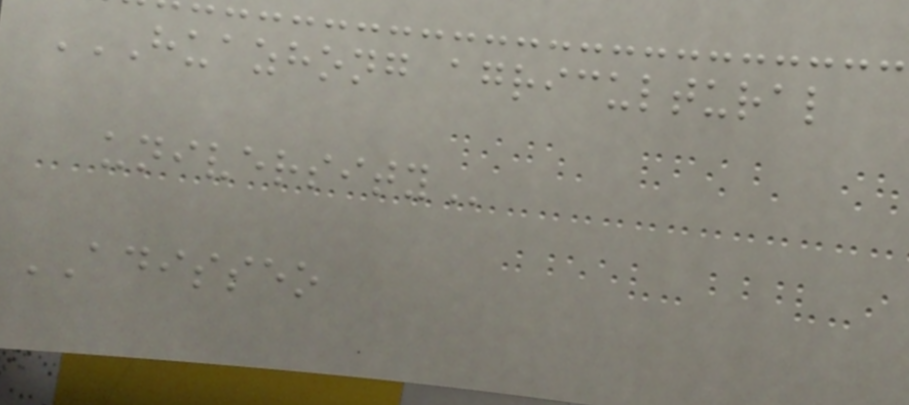HUAZHONG AGRICULTURAL
UNIVERSITY
ADISSEO
